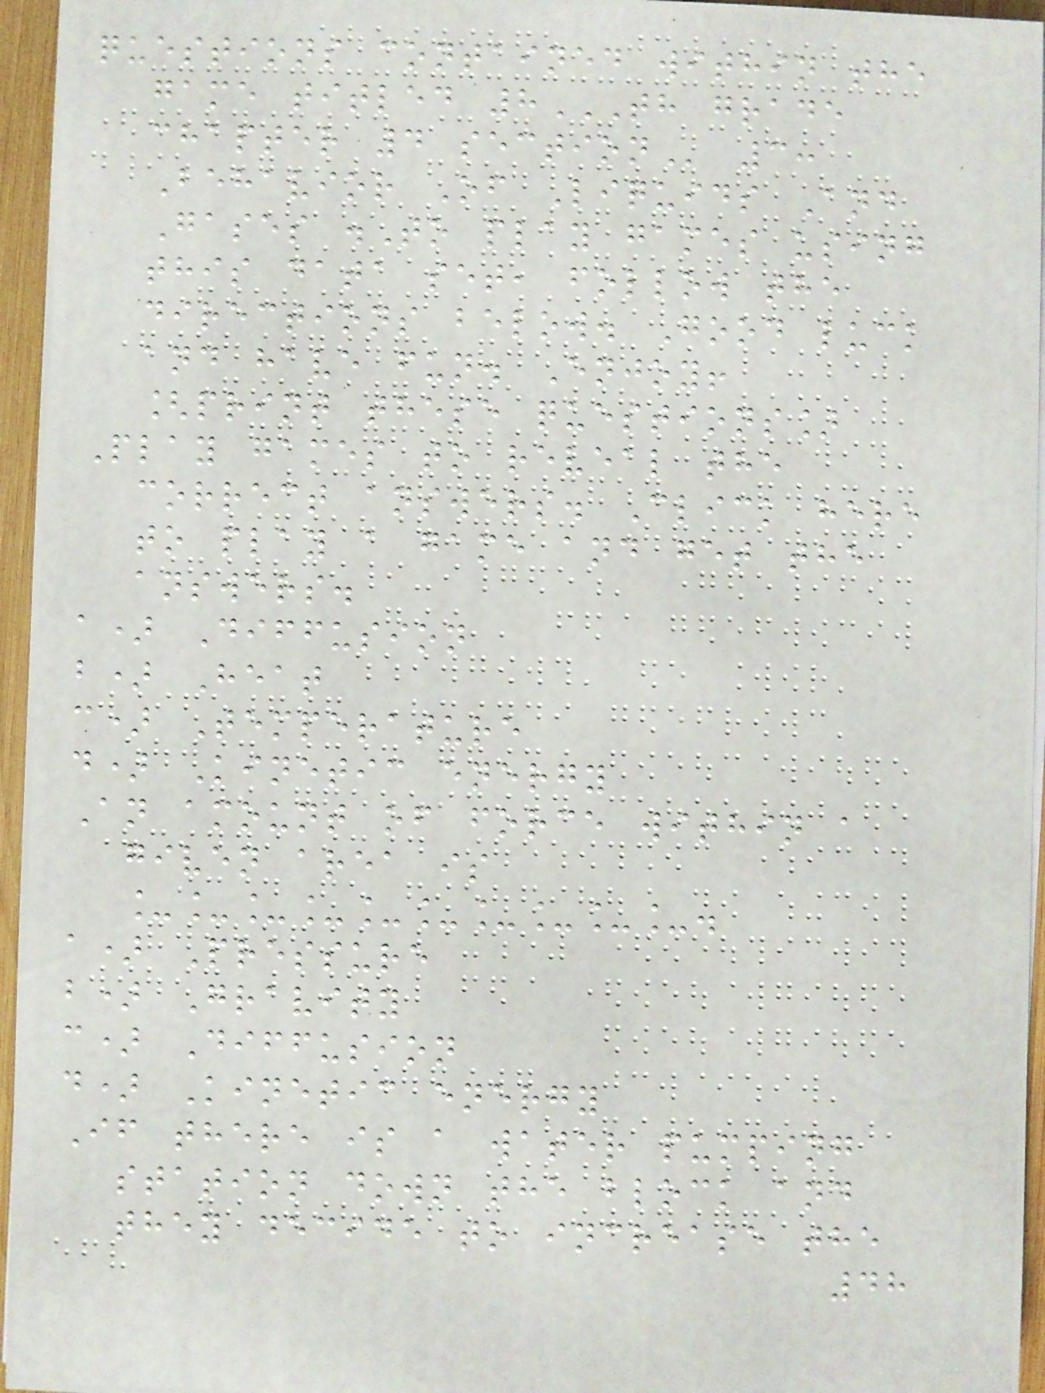questions contained within the
game titled 8TH GRADE
CHAPTER 4 SECTION 3:
Behavior Of Liquids And
Gases .To play games using
this data set, follow the
directions below. Good luck
and have fun. Enjoy!
[print these questions]
Play games to reveal the
correct answers. Click here
to play a game and get the
answers.
a) Diffusion
b) Heat
c) Temperature
d) Kinetic energy
An amount of force within a
given area is
__________.
a) Pressure
b) Gravity
c) Diffusion
d) Kinetic energy
If there is a water pumping
station down the block and
they decide to increase the
48
